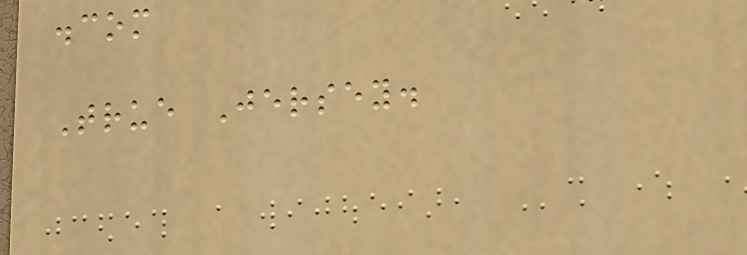.com
True Jersey.
